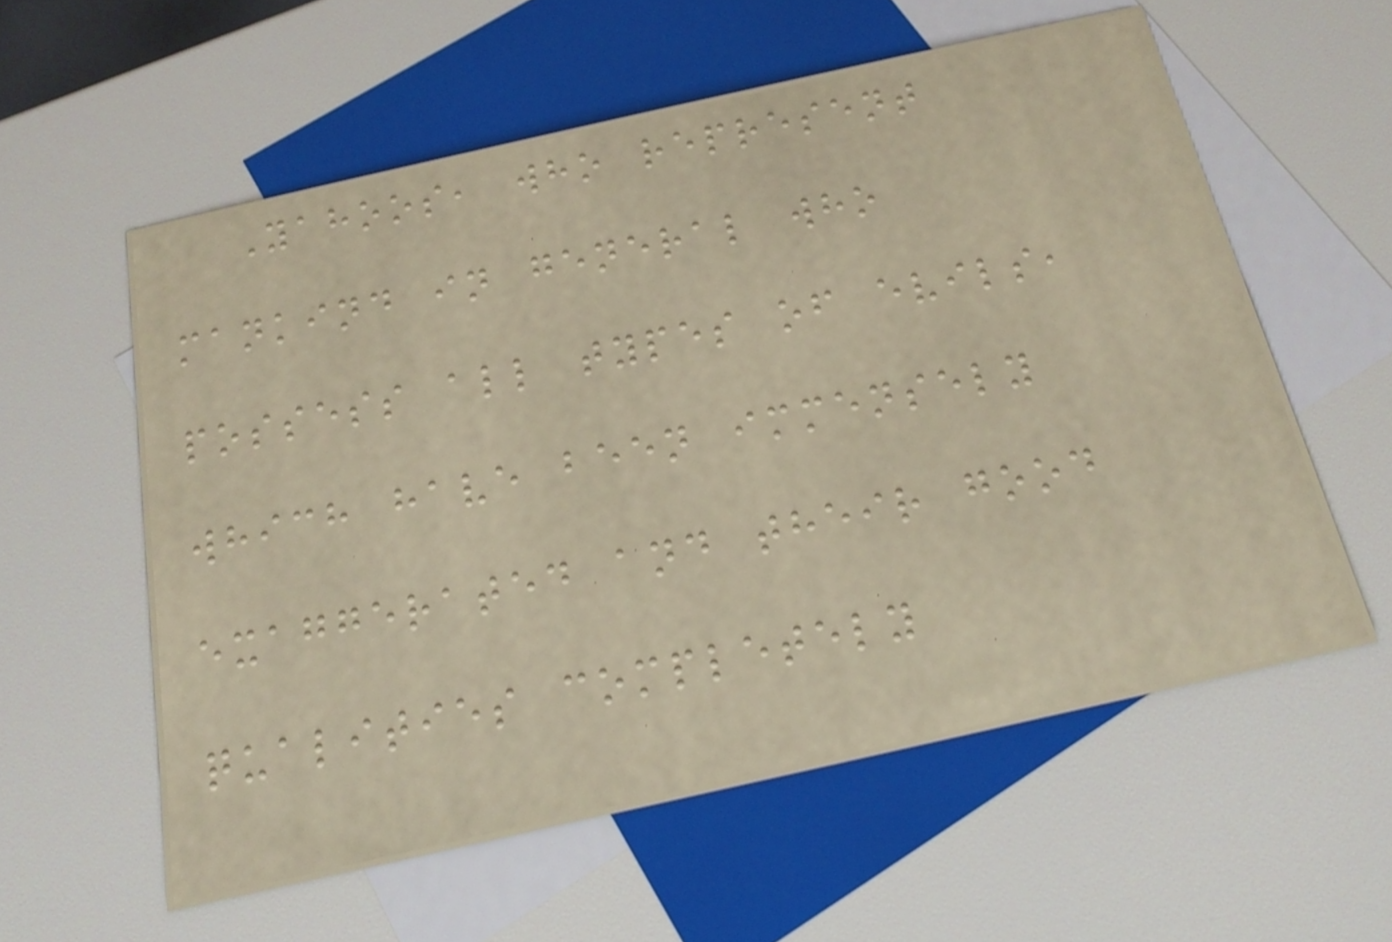Yahoos, who represent
mankind in general who
possess all types of evils,
which have been immensely
exaggerated and their good
qualities completely
